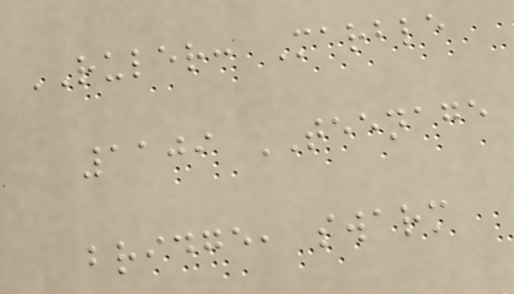RULER: Marble
1109 TEENAGE
bridge, swarm
